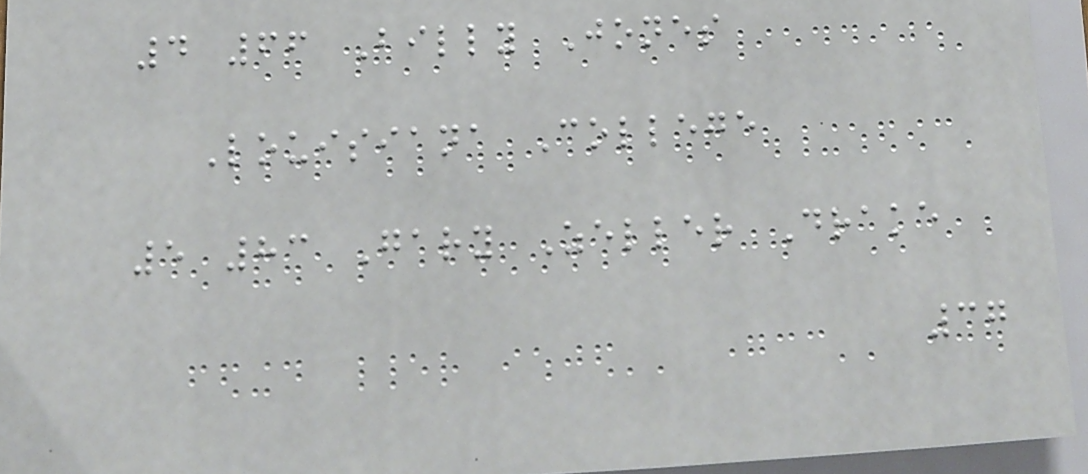4 66 Billy Jones
Louisiana College
5 83 Gary Zeller Drake
37
